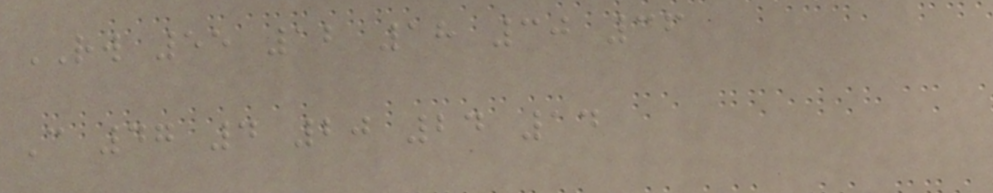RW 55 12 18 30 36
C 47 4 20 24 14
